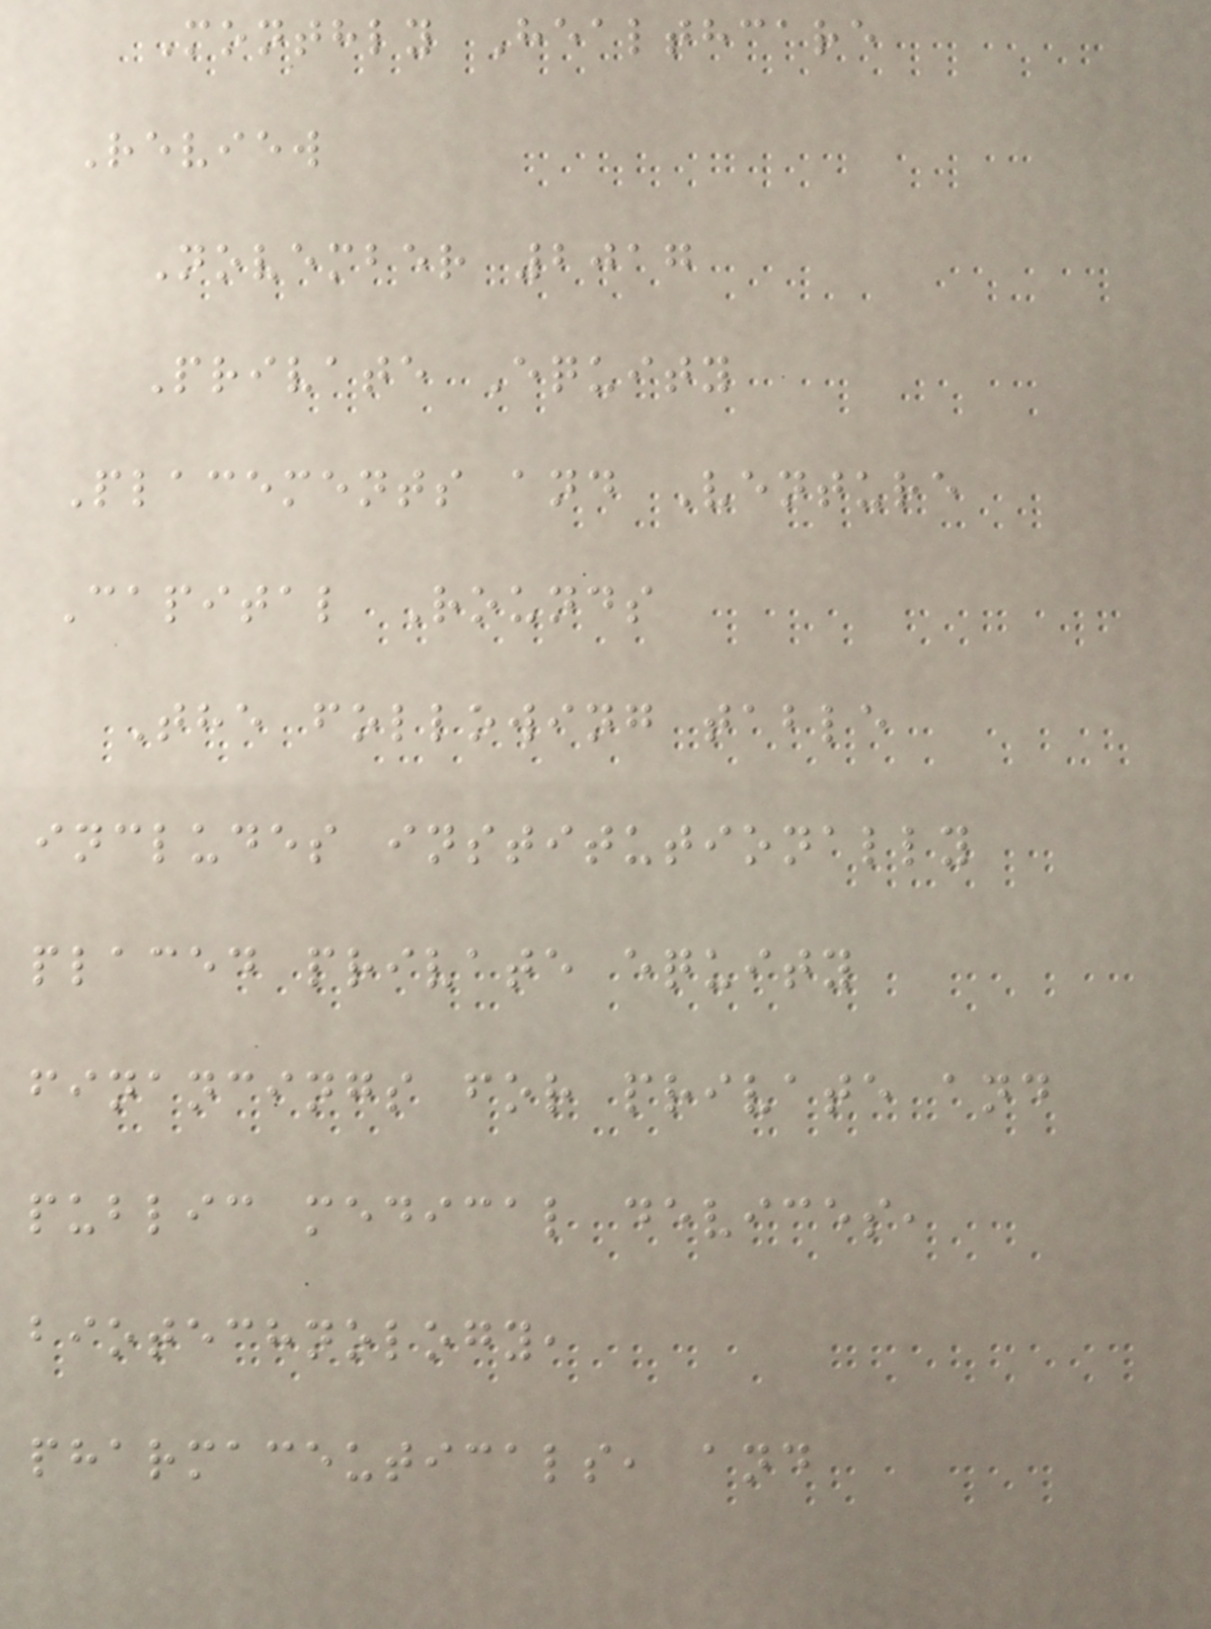Monthly Healthcare
Review
November 2017
Private Equity
Placements and Venture
Capital Rounds
The following table
includes institutionally
placed private equity
financings for private and
public medical devices,
biotechnology,
pharmaceuticals, and
